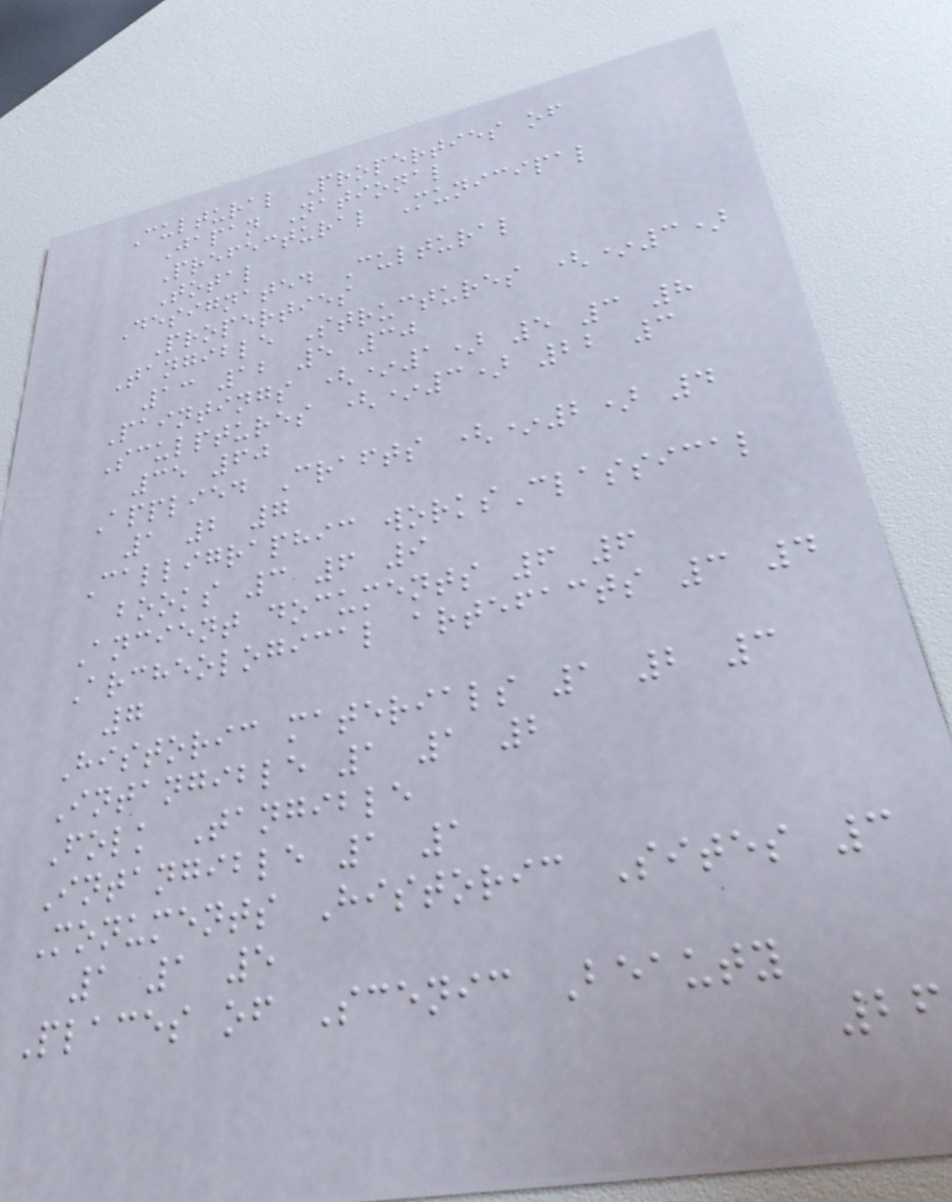Cultural Properties of
Japan National
Prefectural Municipal
Total
Designated Cultural
Properties
Tangible Structures (*3)
13 12 5 30
Paintings (*1) 5 3 8
Sculptures (*3) 22 3
35 60
Applied Crafts (*2) 4
1 2 7
Calligraphic worksClassical
books 3 6 9
Ancient documents 6 6
Archeological artefacts 3 4
7
Historic materials 1 2 3
Intangible 1 1 2
Folk Tangible
Intangible 1 1
Monuments Historic Sites 3
1 1 5
Places of Scenic Beauty
26
